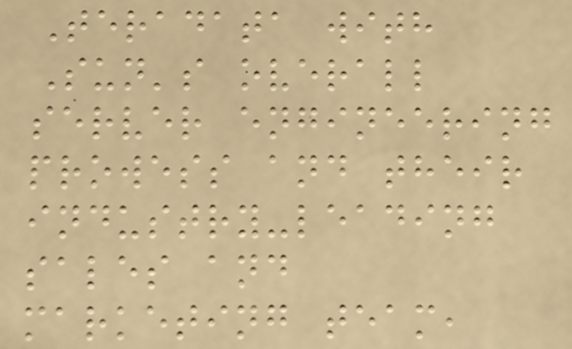Teradata with
Sun's overall
server engineering
prowess and their
industry-leading
sales and
marketing team,
